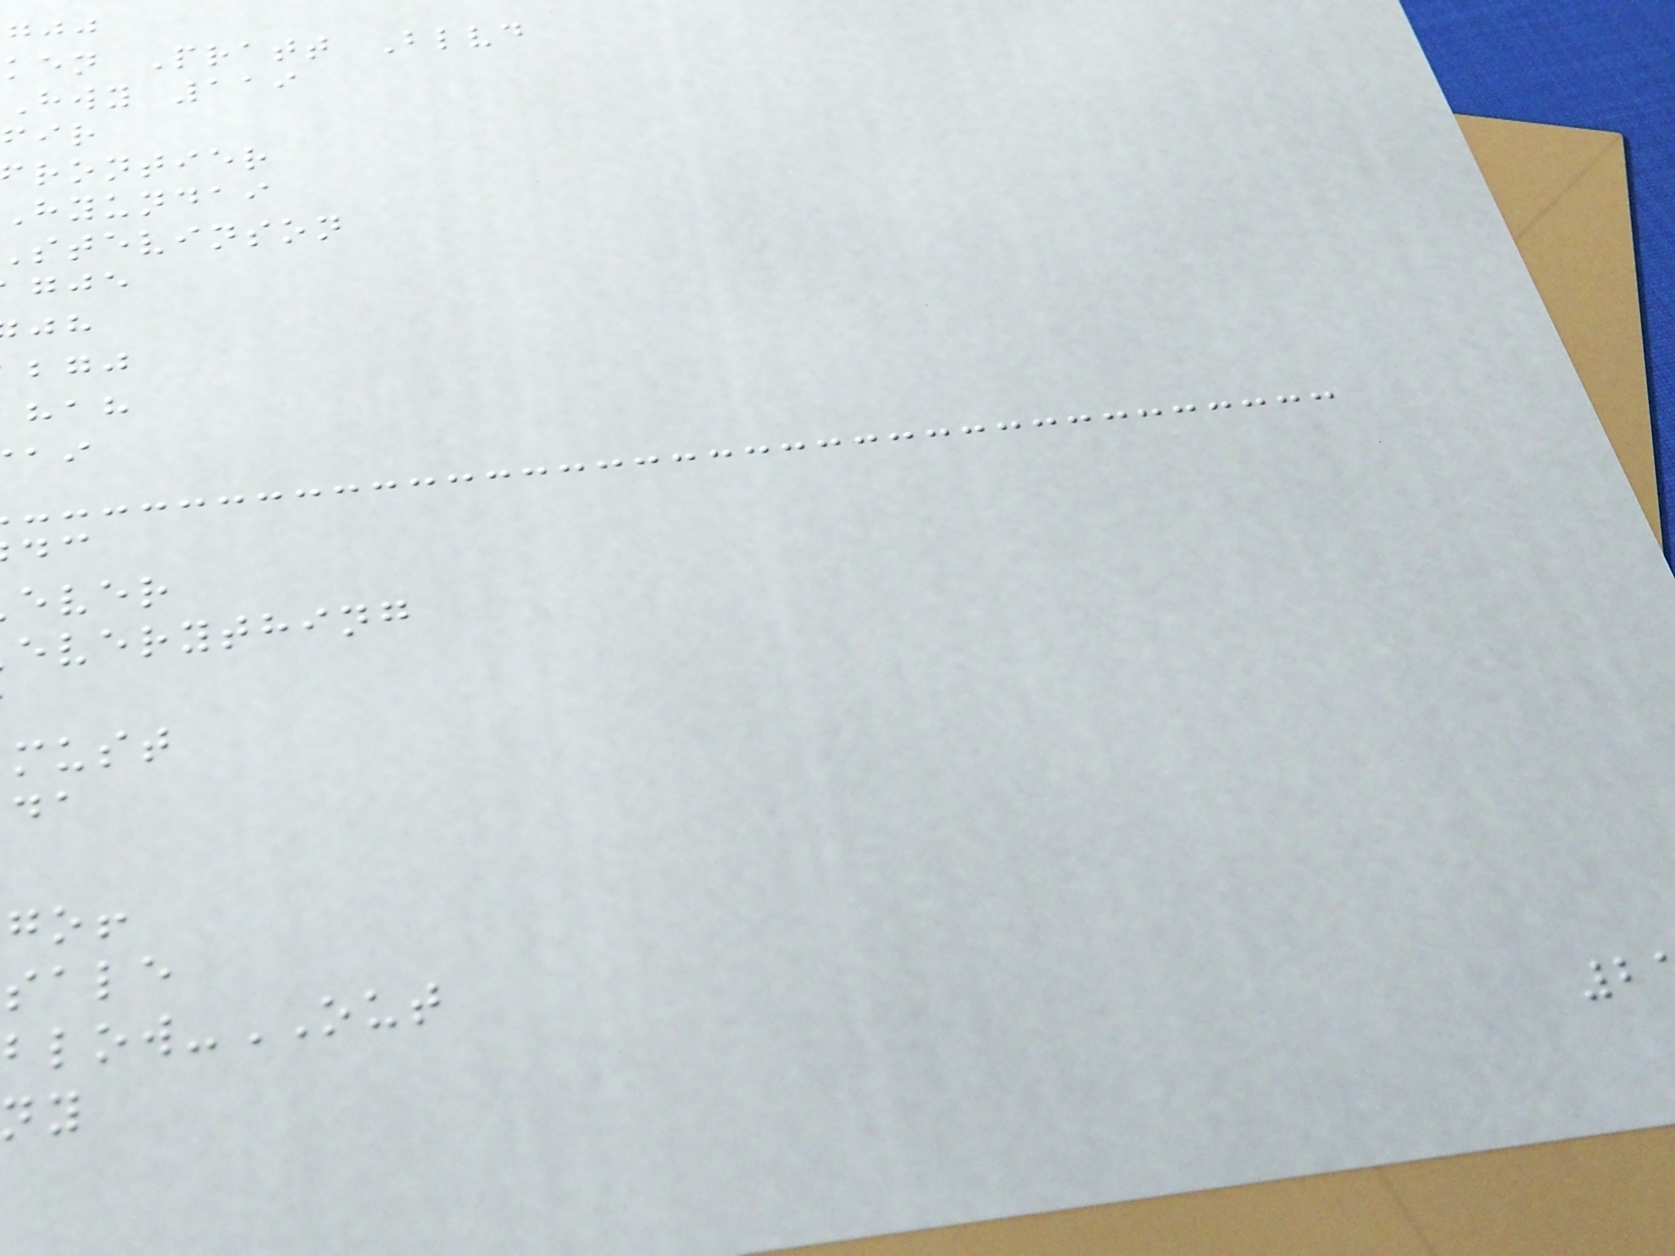ken Pratt Blvd
hwy 119
rontier
hyundai
stevinson
ever
everything
must
sale
-OUT
